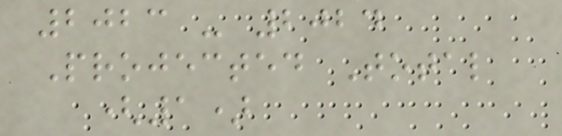2023 - 2024
Projected Total
(1)
